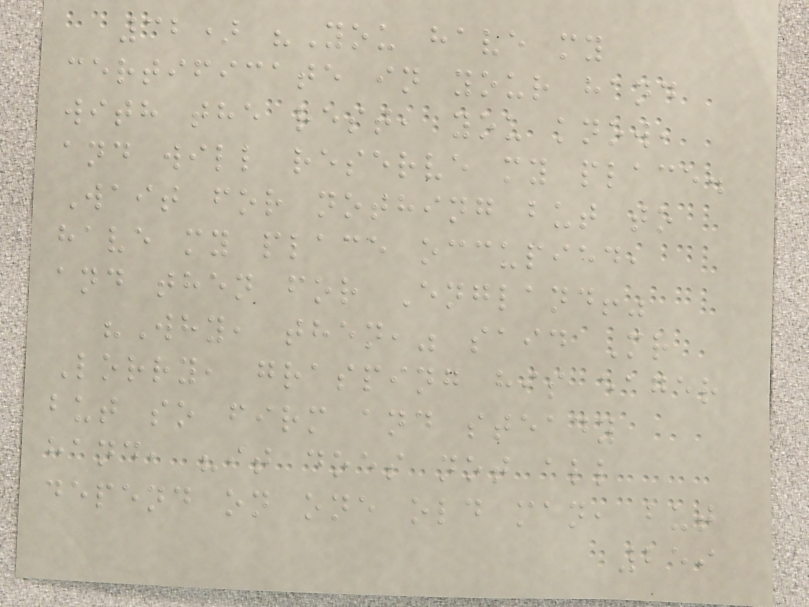32) "You have my
certificate in your hand
with the rest, you know,
and will reserve my place.
Wait for nothing but to
have my place occupied,
and then for England!"
"Why, then," said Mr
Lorry, grasping his eager
but so firm and steady
hand, "it does not all
depend on one old man, but
259
